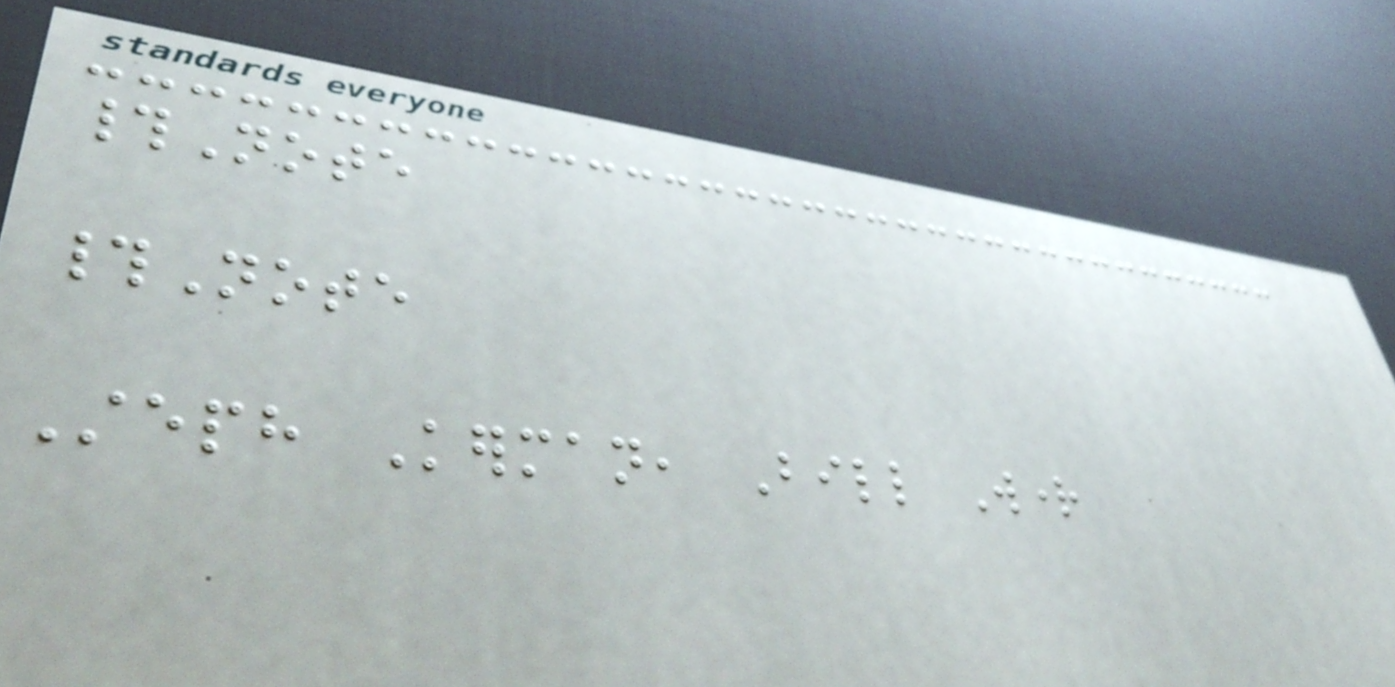#Note
#Note
Steph Kerman, Bill Wright
